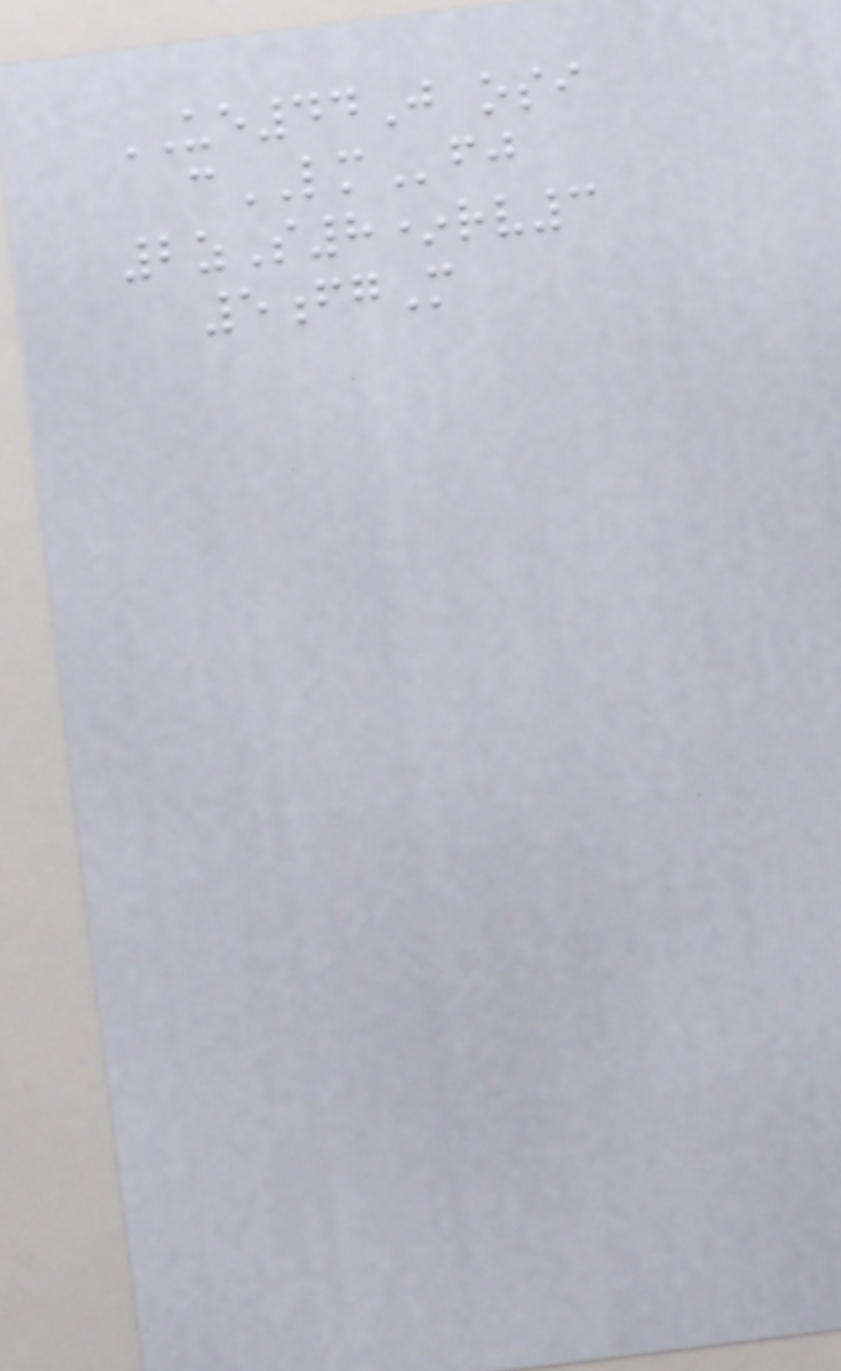UE44J osi
cLMfj
2zS8*rv3
5fgM
